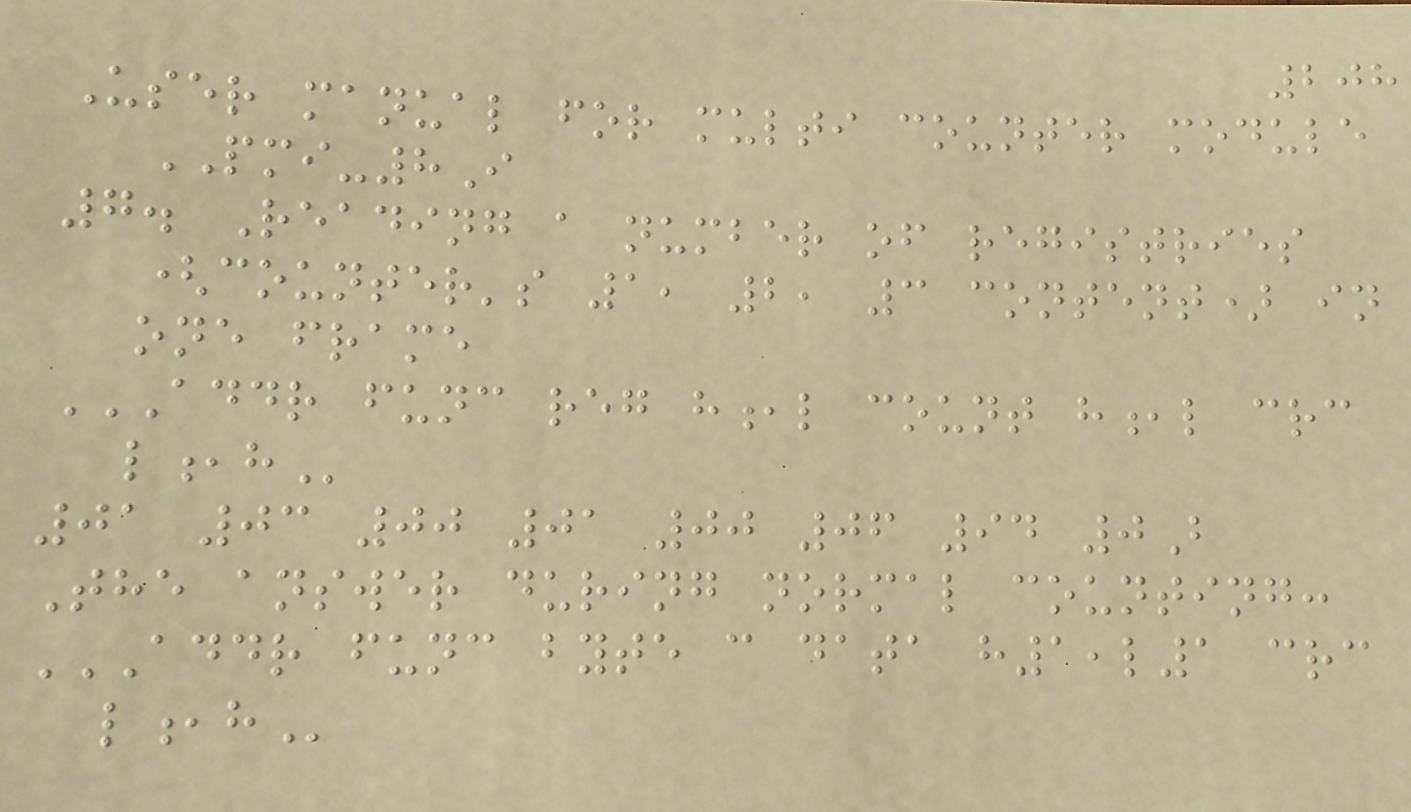208
User manual for multi counter module
PMI-8I
7. Reading a number of registries
(counter's 1, 2, 3 content) in
one frame
ADDR FUNC REG H,L COUNT H,L CRC
L,H
01 03 00 01 00 06 94 0B
The answer during normal counting:
ADDR FUNC BYTE C DATA H1,L1 CRC
L,H
